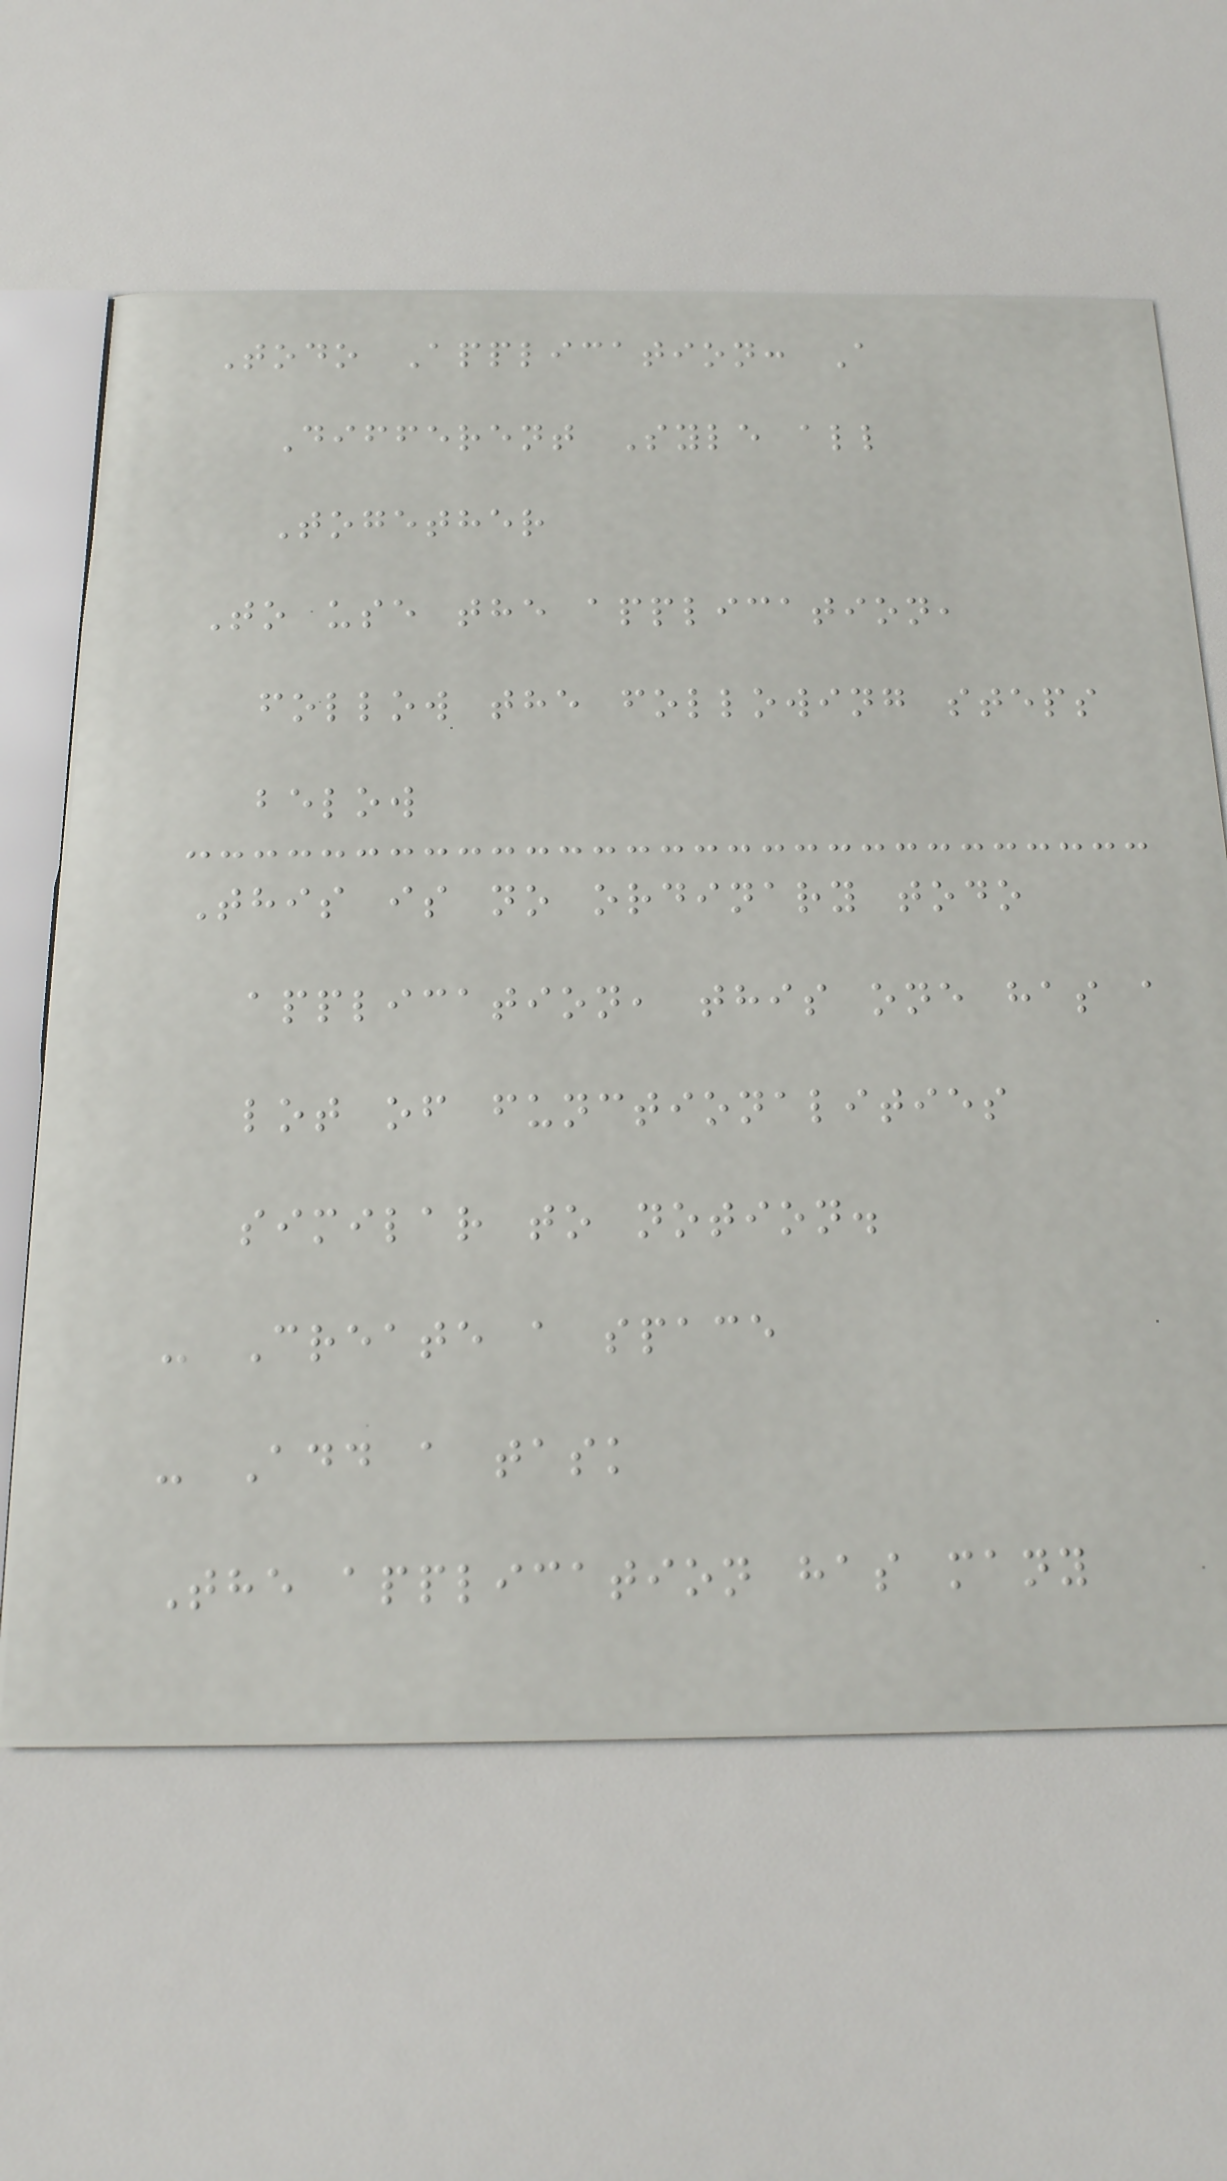Todo Application: A
Different Syle all
Together
To use the application,
follow the following steps
below
This is no ordinary todo
application, this one has a
lot of functionalities
similar to notion.
- Create a space
- Add a task
The application has many
